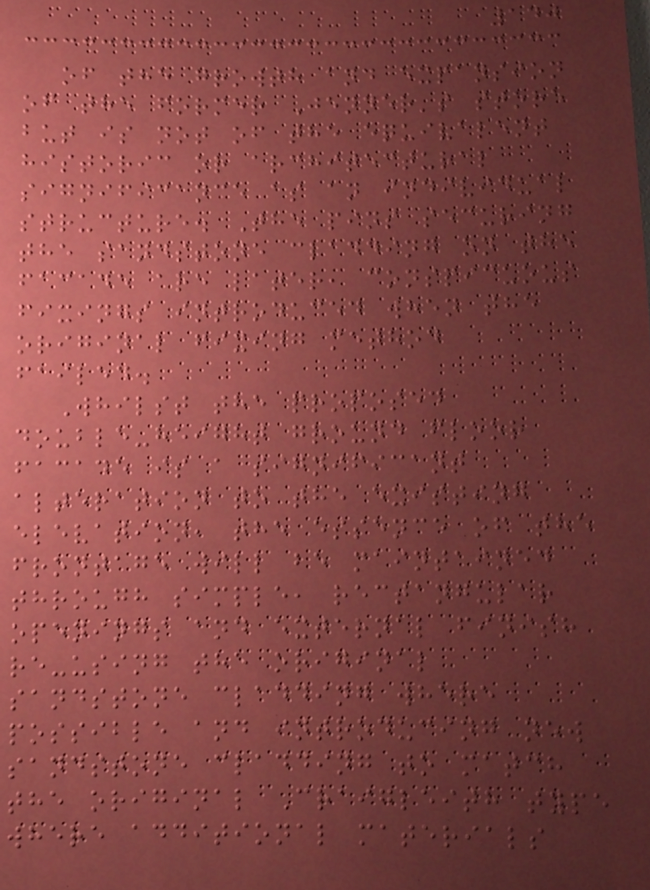140
of the growth and expansion
of the former Jenner's store
but is not of the equivalent
historic or architectural
significance as an individual
structure. The pins securing
the sandstone cladding on the
facade are later, conspicuous
fixings introduced when the
original fixing method
failed.
Whilst the proposed
double-height ground floor
facade is a significant
alteration to the existing
elevation, the essence of the
frontage will be maintained
through simple, rectangular
openings and external finish
re-using the original
sandstone cladding where
possible and introducing new
sandstone cladding to match
the original Craigleith type
where additional materials
